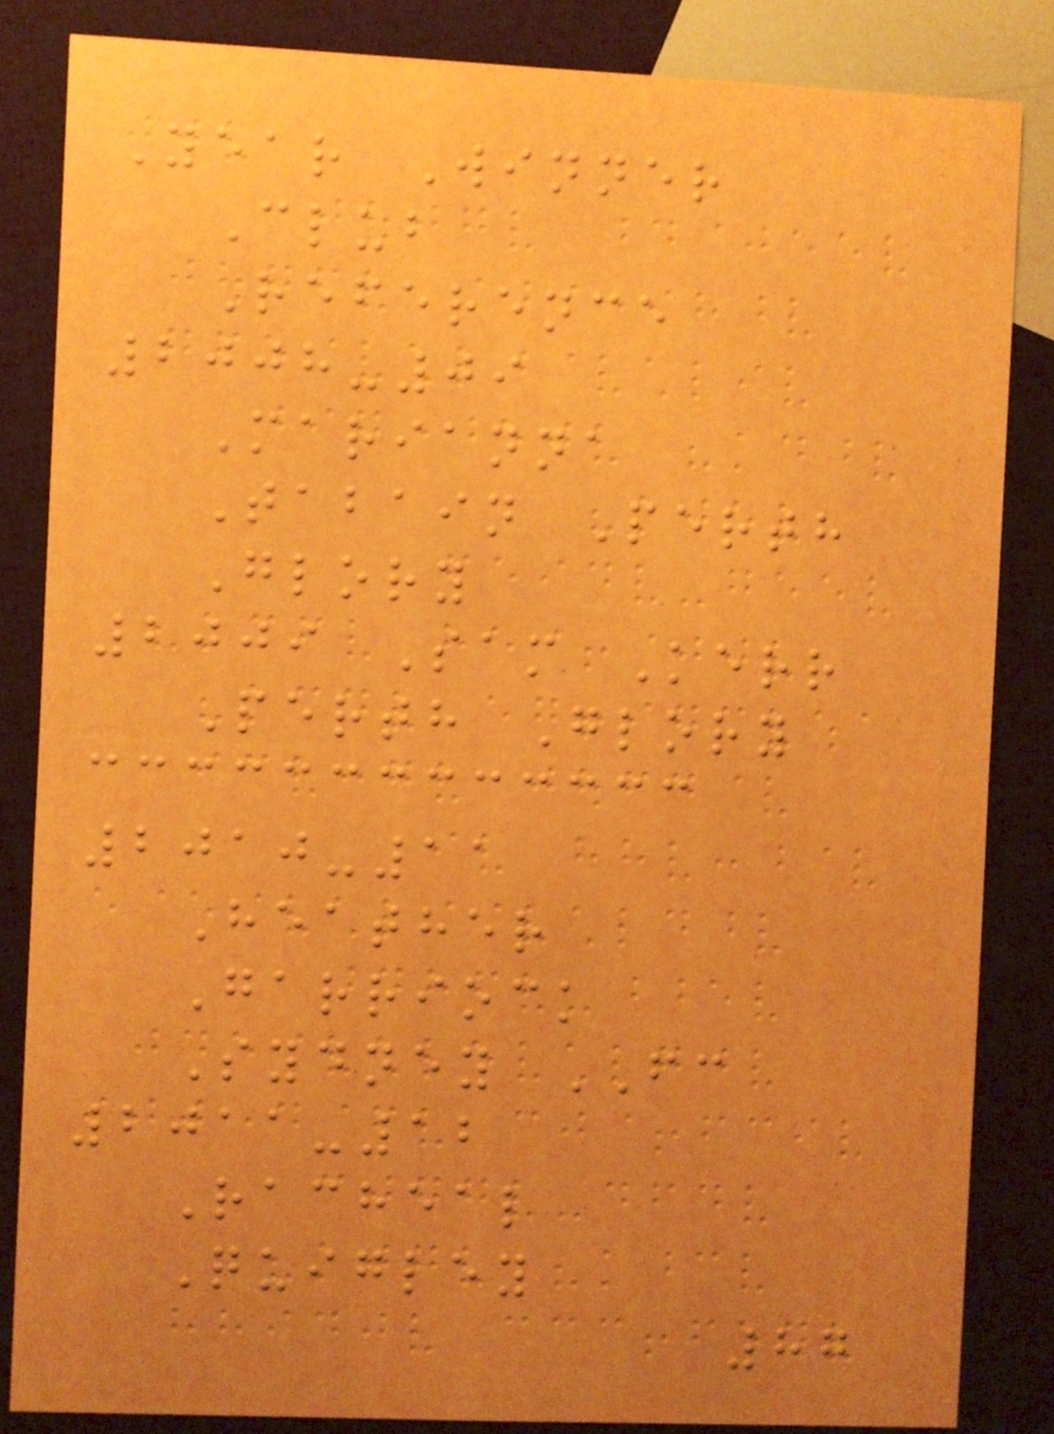Year Winner
Club
Reference
2008-09
Marianna
Tabain Perth
Glory
2009 Sam Kerr
Perth Glory
2010-11
Heather
Garriock
Sydney FC
2011-12
Racheal
Quigley
87
